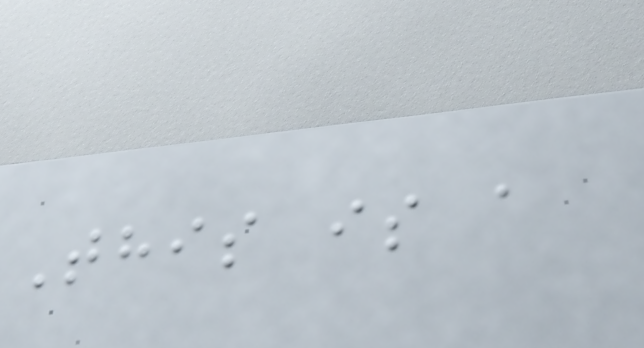This is a
